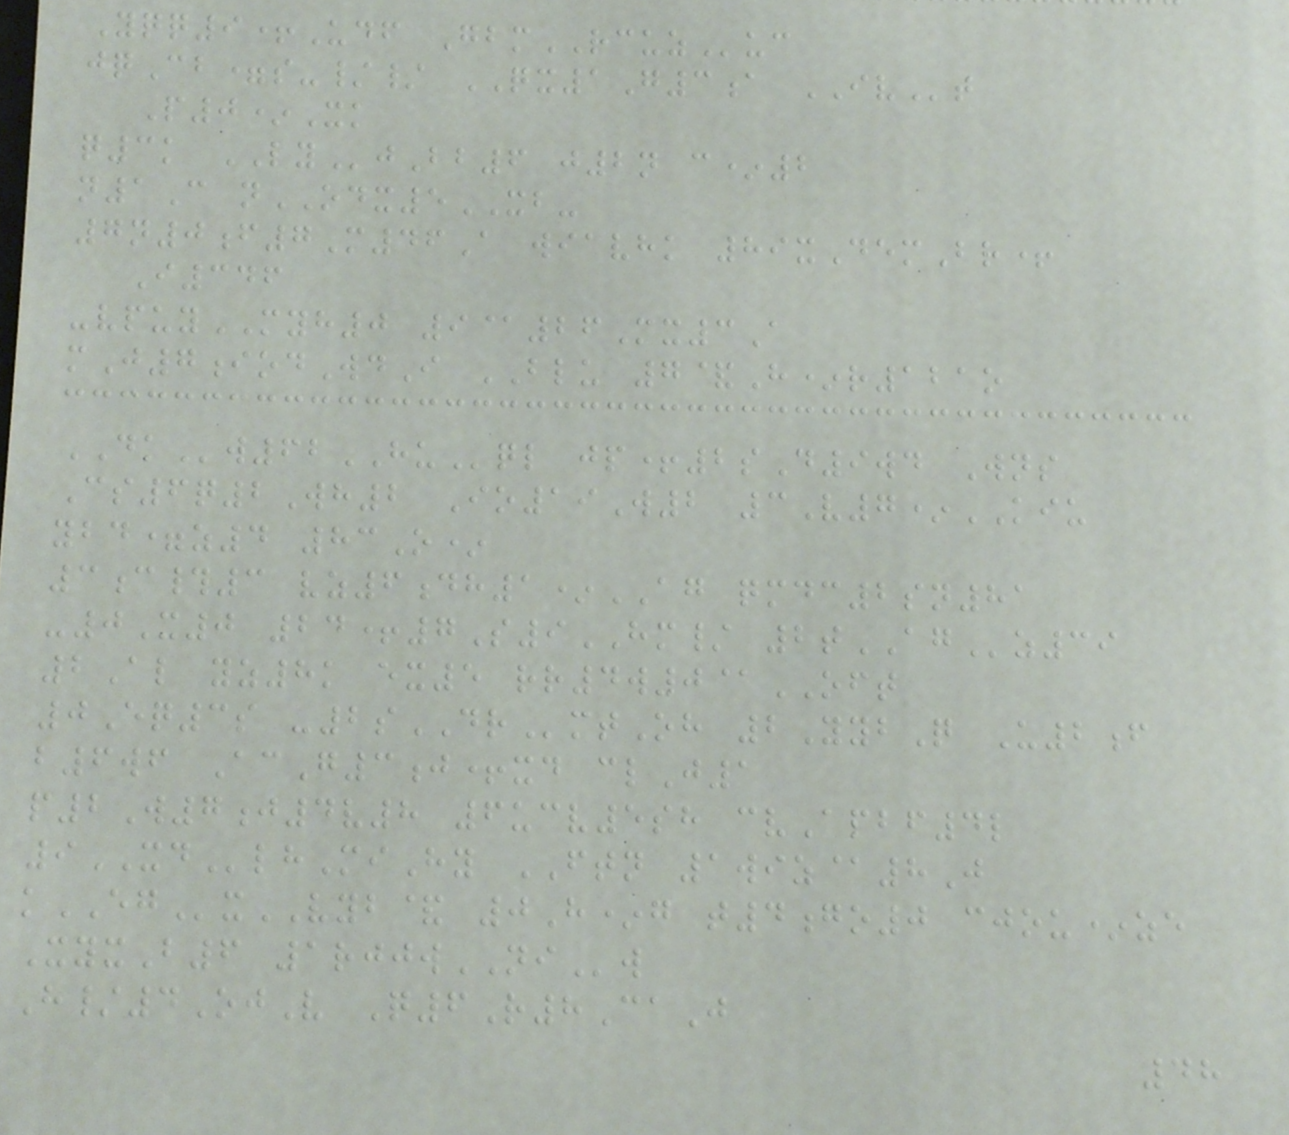Yqq9+Udf GbmRCUZuc
jqCb=s-// QX1G3a IVt
P0*Xk
q3k LYjBb6 j2n c*2
n1C nODX5XB-
7n0f7M46A wiavhk 89xDemBr+
I346
-vpuyMYH0 9@26Mx3A
mJ7iodWdI BLU 7&H*r121o
DKw62HUql jp+2sD9wd Wns
Cs6q2Wh2 Io19W2 3V7*KIU
ybd=z4 83O*
3c#3 vz6dh1*AG qmdc2sn81
-0X0 24+7S9HM/ 2tAGz39
2Al yz8k ex5 rr4w0@OFT
0Eq3s -2sDRmtOh 2YybQ U2f
b6wf AcG3j+xd clJ1
p2W7j4v8 6ucv5sh cvApbf4l
9XDlhMiHy FTN 1wiz@8J
kEGxVYB& 0H*g t4go0 cjou*ze
XyxB6 1rjjwNIw
H/4OjV Q6R8CaJ
48
